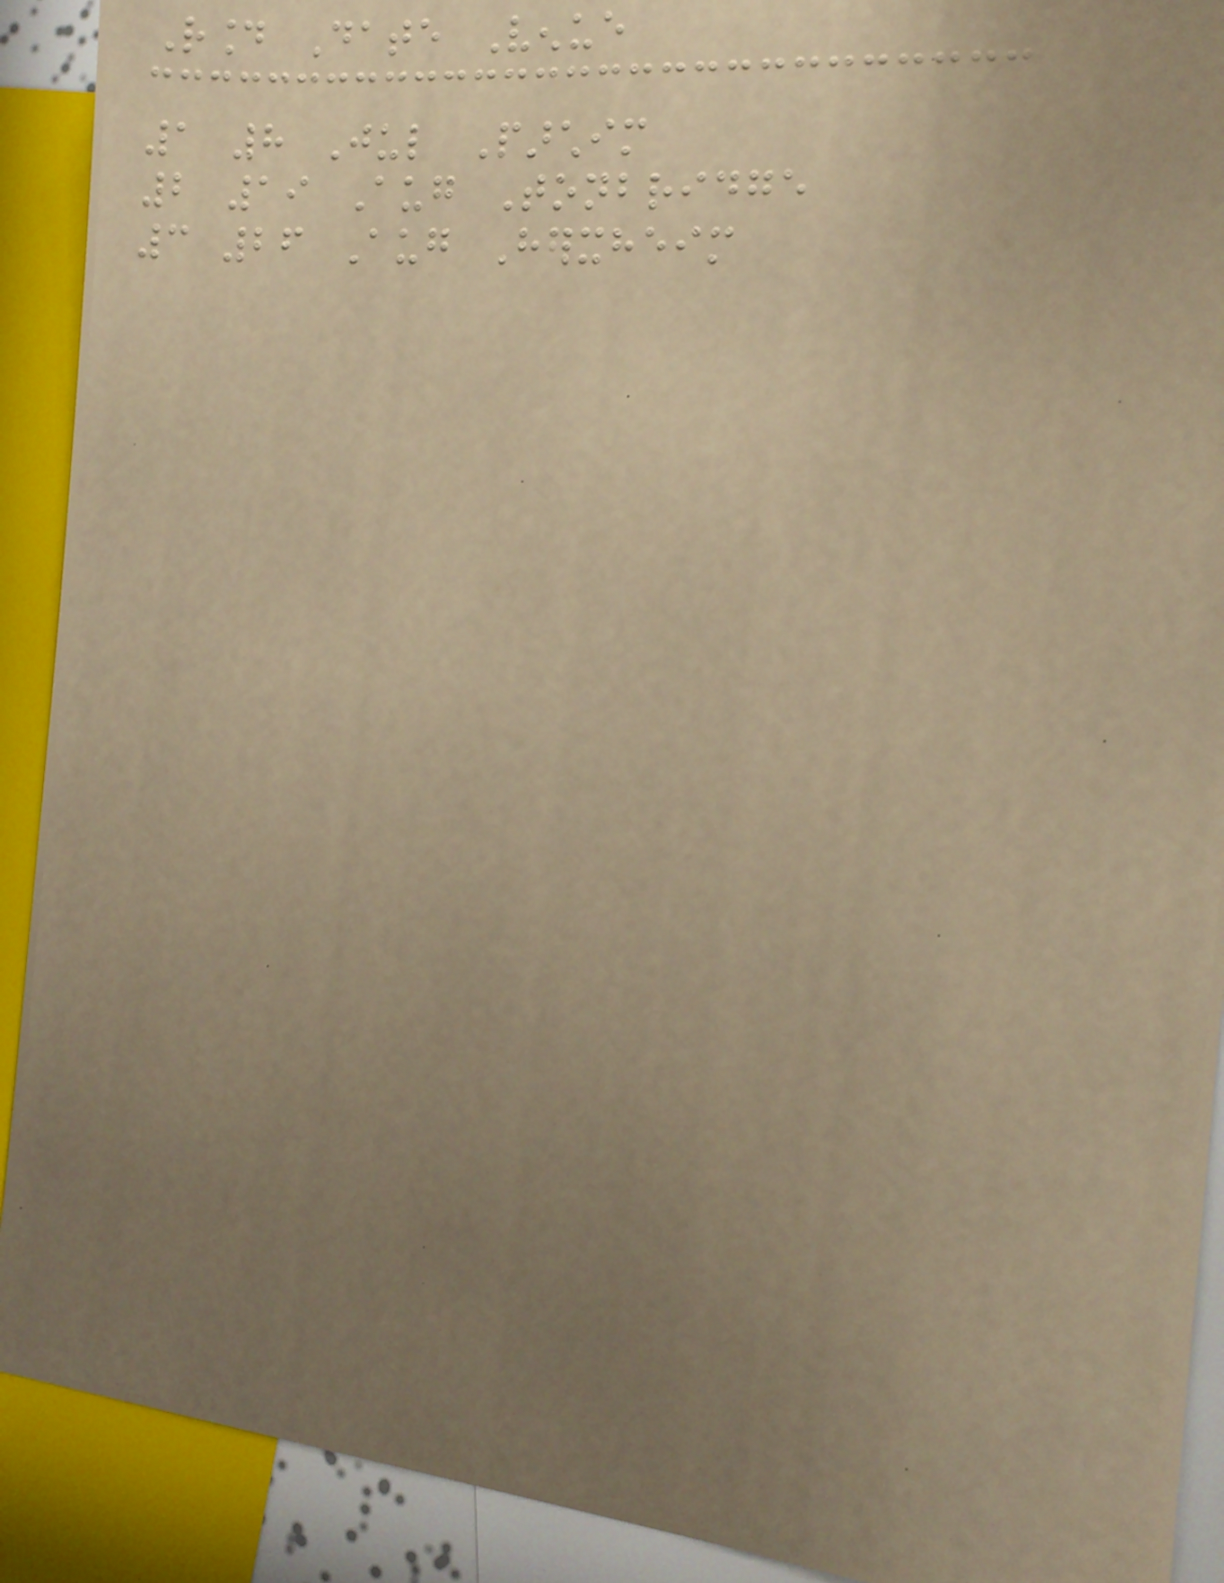Round Date Venue
1 8 Jul Parchim
2 19 Aug Tonbridge
3 26 Aug Herxheim
